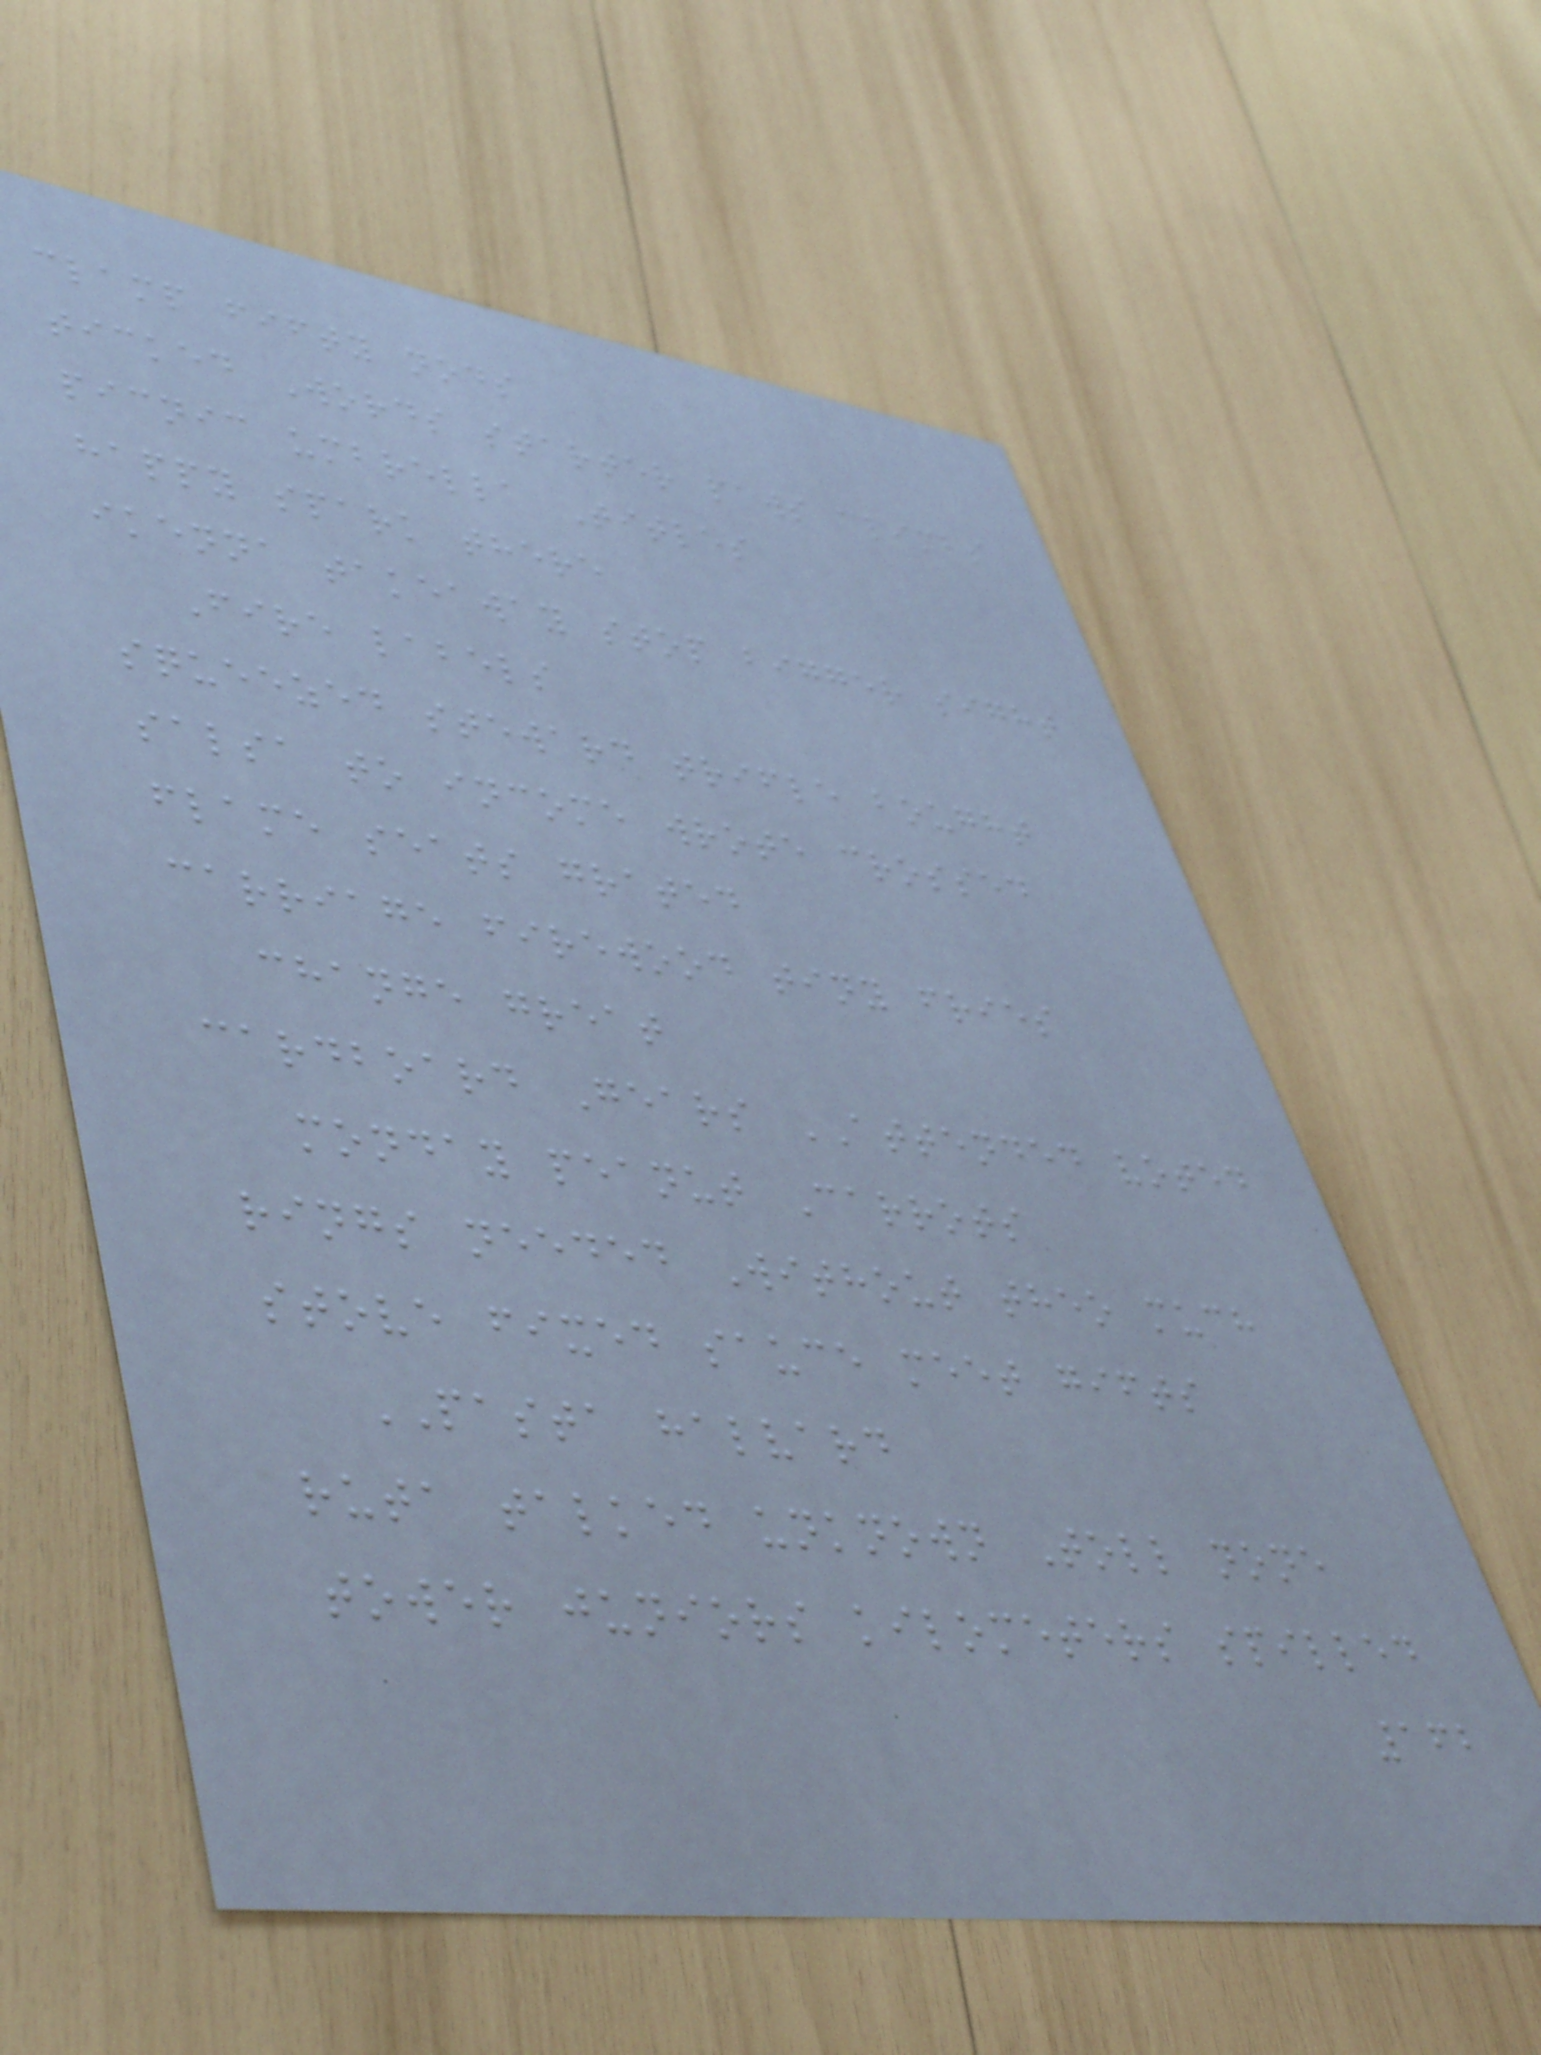clamp fifty nods
ticked Words starter paws climbs
picnic umbrella Titles
happy spark there
ikenna takeaway stop bigger sight
Fire labels
squeezed steward trifle bought
salsa to income wrote crossed
flame seats grated
carriage firewood tiny fries
change great
cardboard Gears ATTENDED voted
monday peanut Carrots
rings needed Without theo much
stove fixed sauce meet gifts
PASTA halvard
ruta talked unknown Toll none
tower juniors kilometers spilled
162
